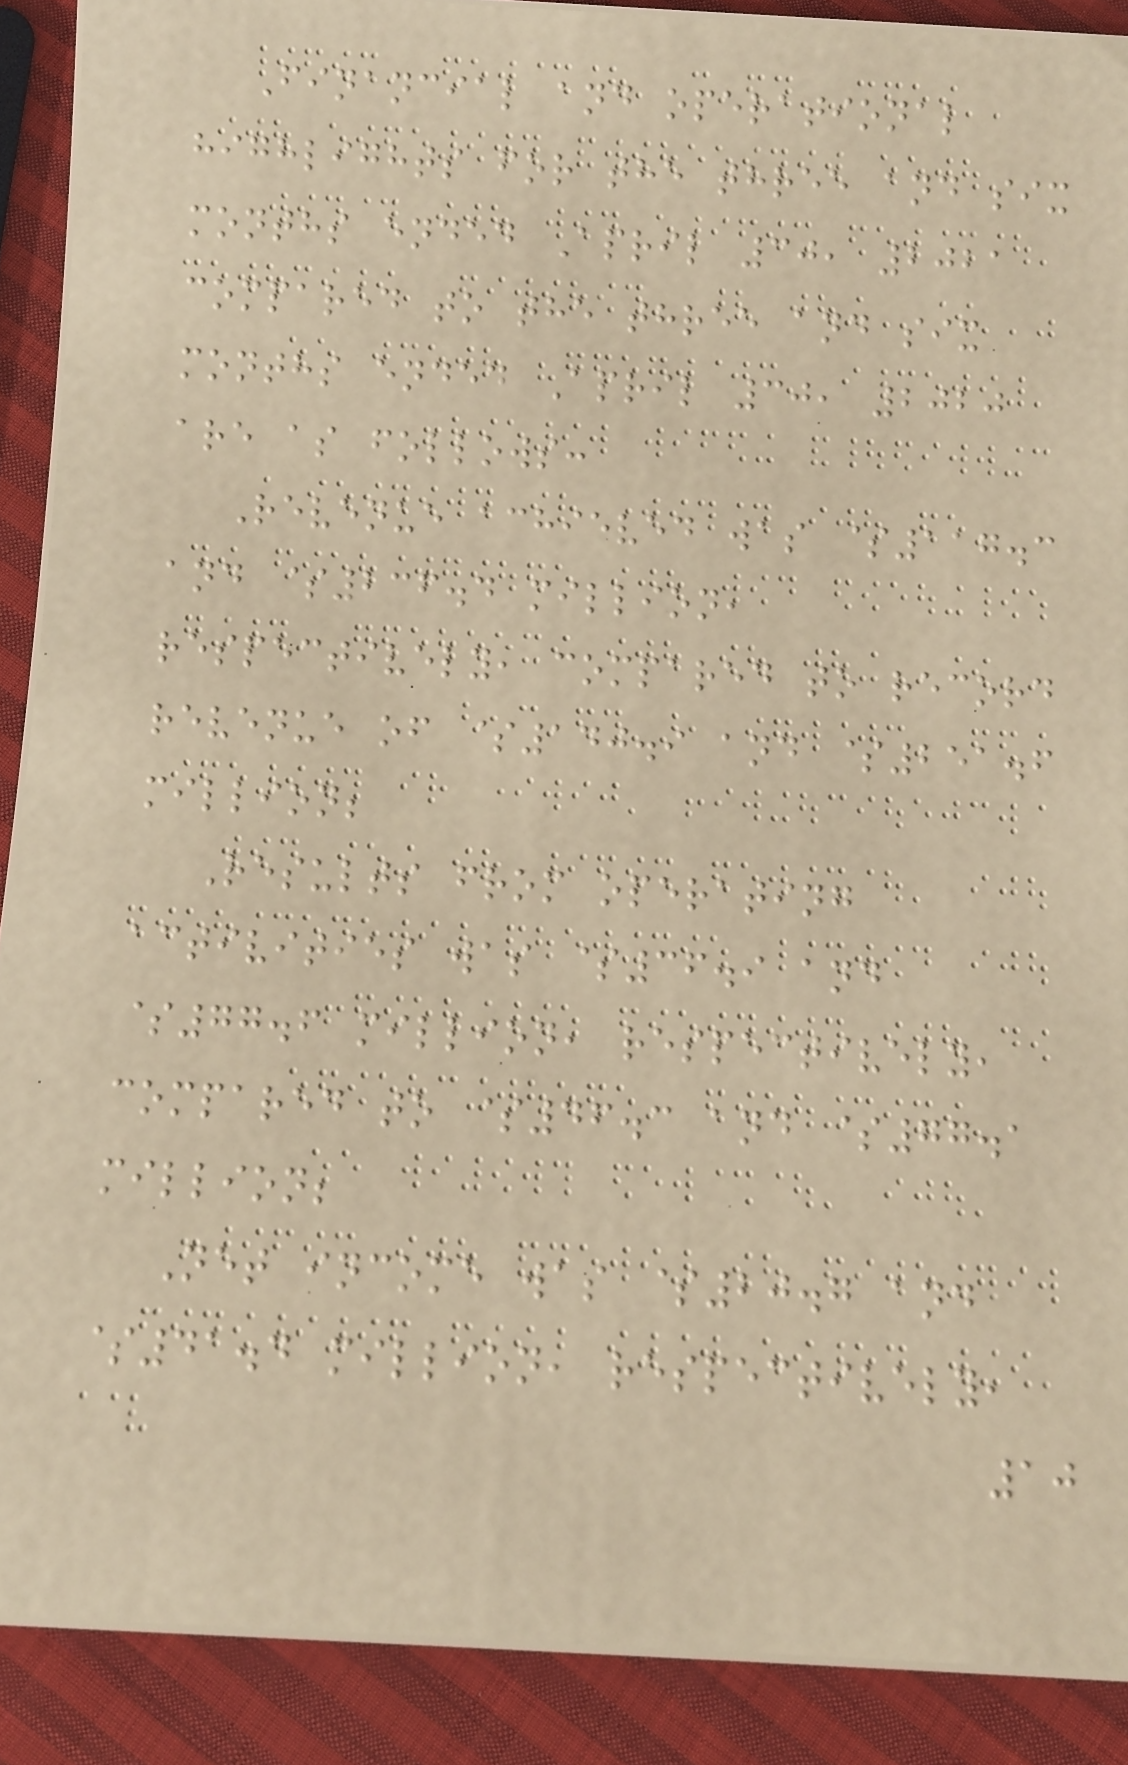Financial and operational
highlights for the three and six
months ended April 30, 2021
compared to the three and six
months ended April 30, 2020
are as follows:
Revenue achieved was $117.3
and $236.4 million,
respectively, compared to record
revenue of $140.9 and $251.6
million;
Results from operating
activities was $36.9 and
$77.6 million, respectively,
compared to $46.3 and $77.1
million;
Net income was $20.7 and
$41.4 million, respectively,
10
